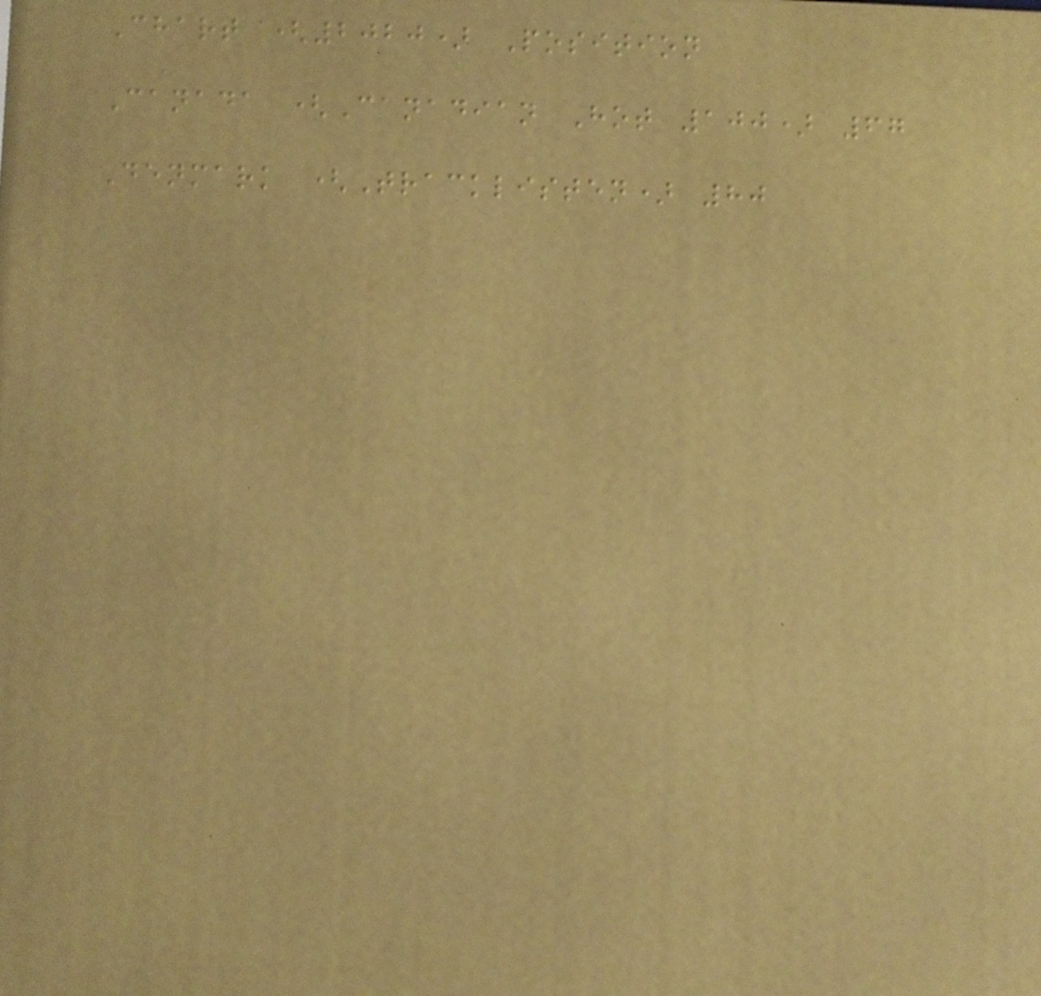Chart (2020) Position
Canada (Canadian Hot 100) 67
Denmark (Tracklisten) 80
